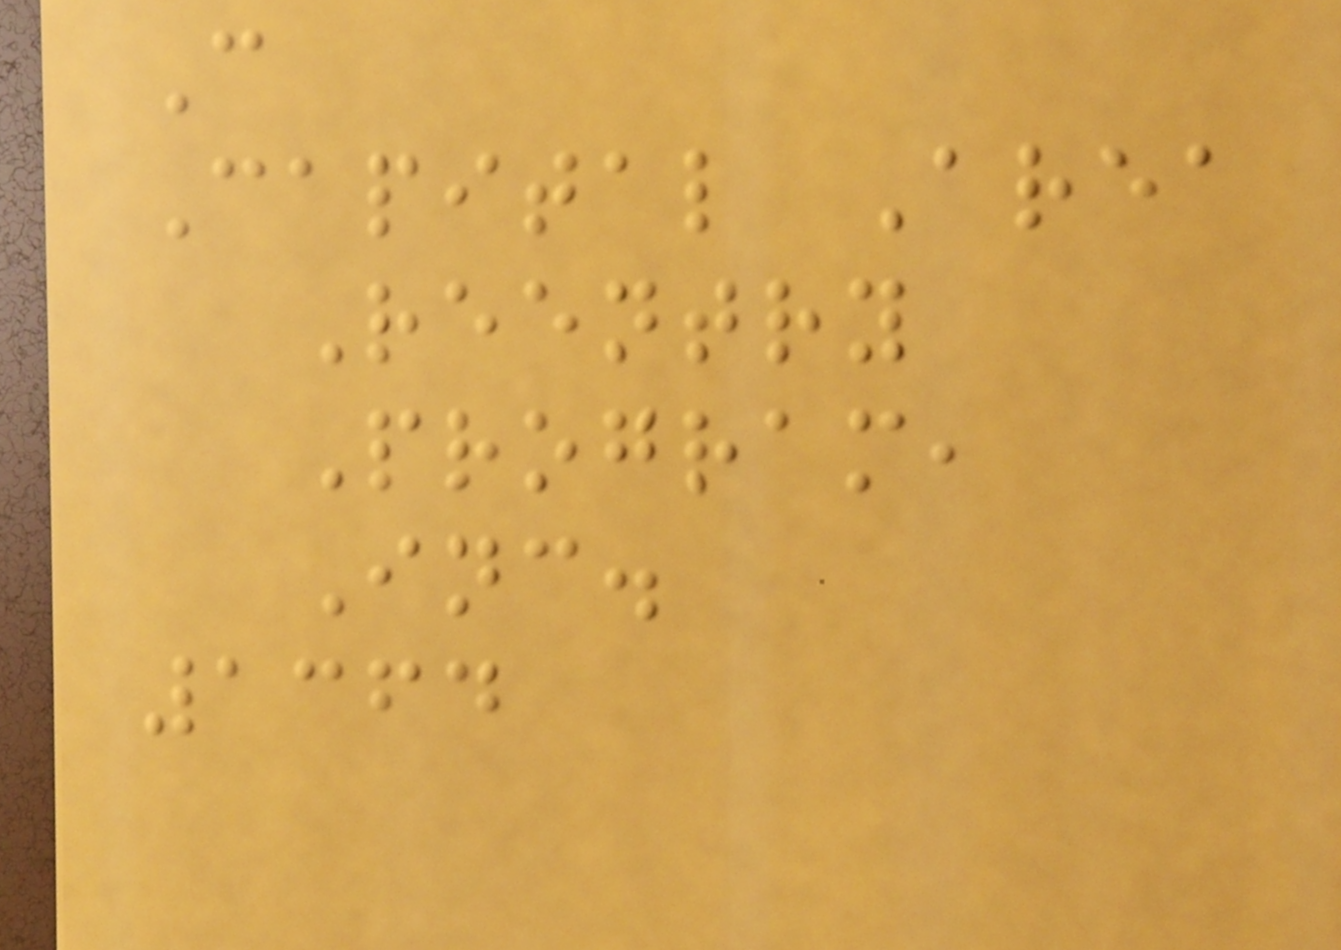C
Capital Area
Reentry
Program,
Inc.
1364
